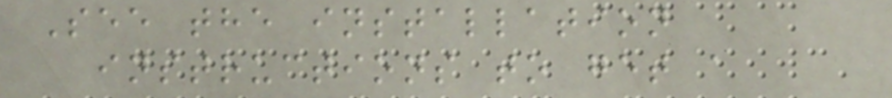See the installation
instructions to get a
